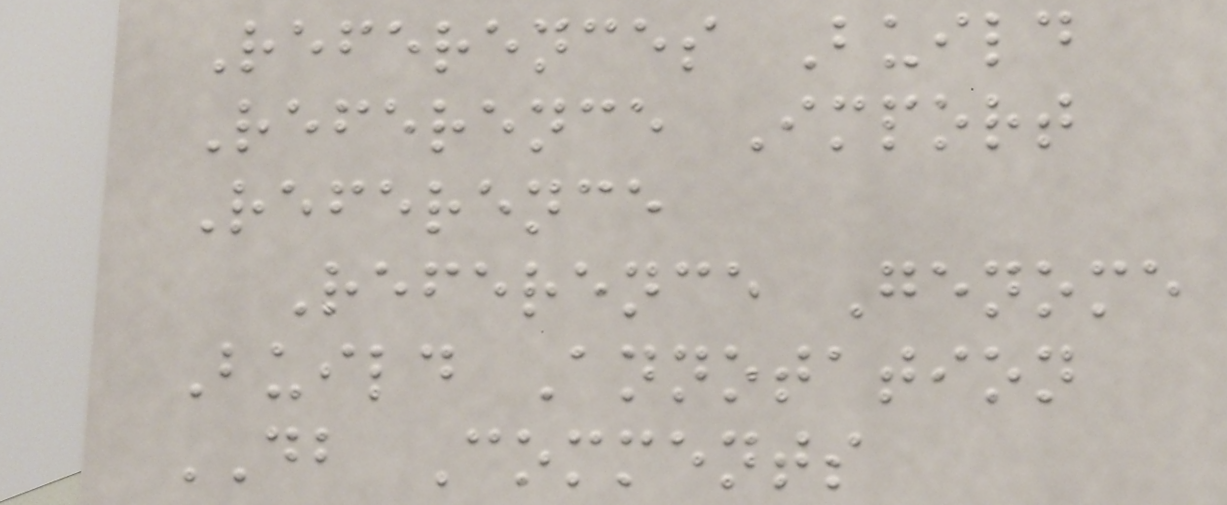References Build
Reference Import
Reference
Reference Genome
Build Annotation
DB Comments
